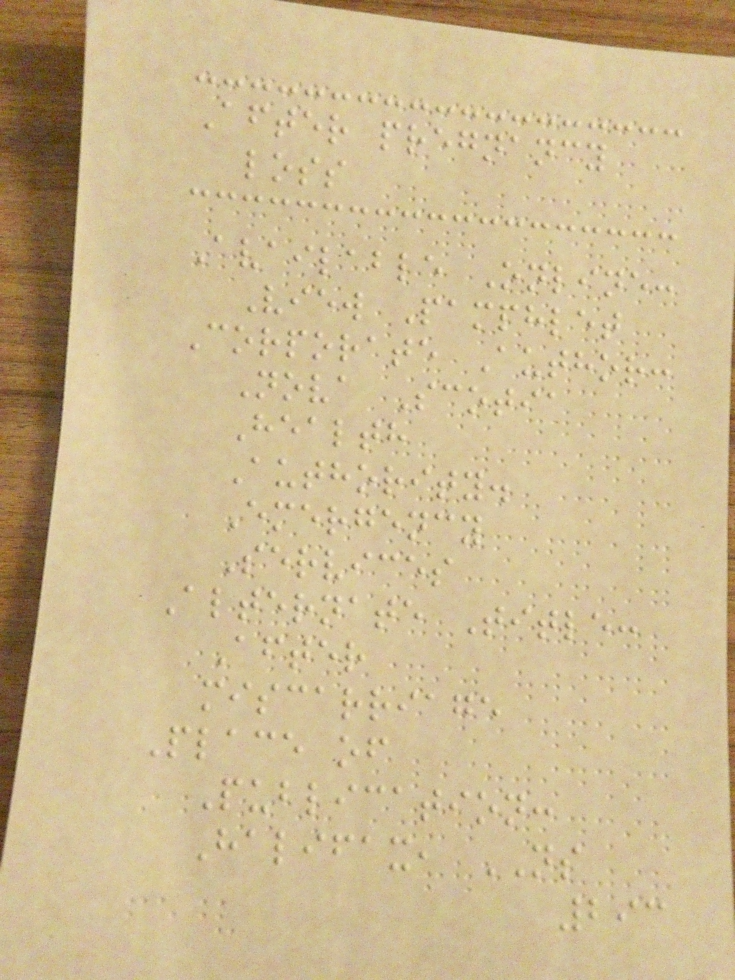After pregnancy
loss
Available Online:
View Pamphlet
Corporate Author:
Nova Scotia
Health
Authority.
Emergency
Services
Alternate Title:
After
miscarriage
Place of
Publication:
Halifax, NS
293
